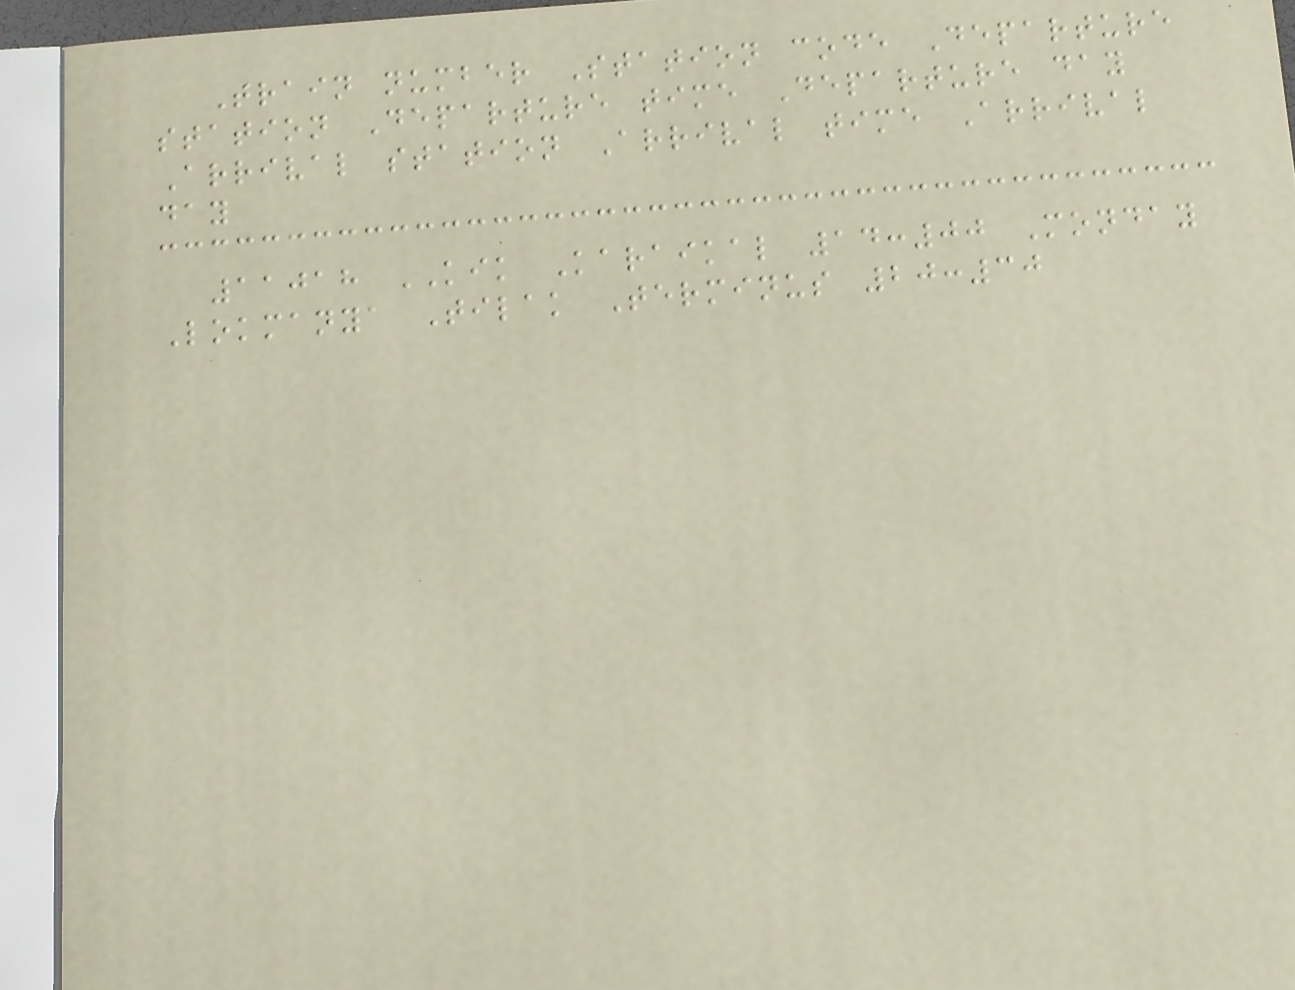Train number Station code Departure
station Departure time Departure day
Arrival station Arrival time Arrival
day
11018 KIK Karaikal 14:00 Monday
Lokmanya Tilak Terminus 20:30
